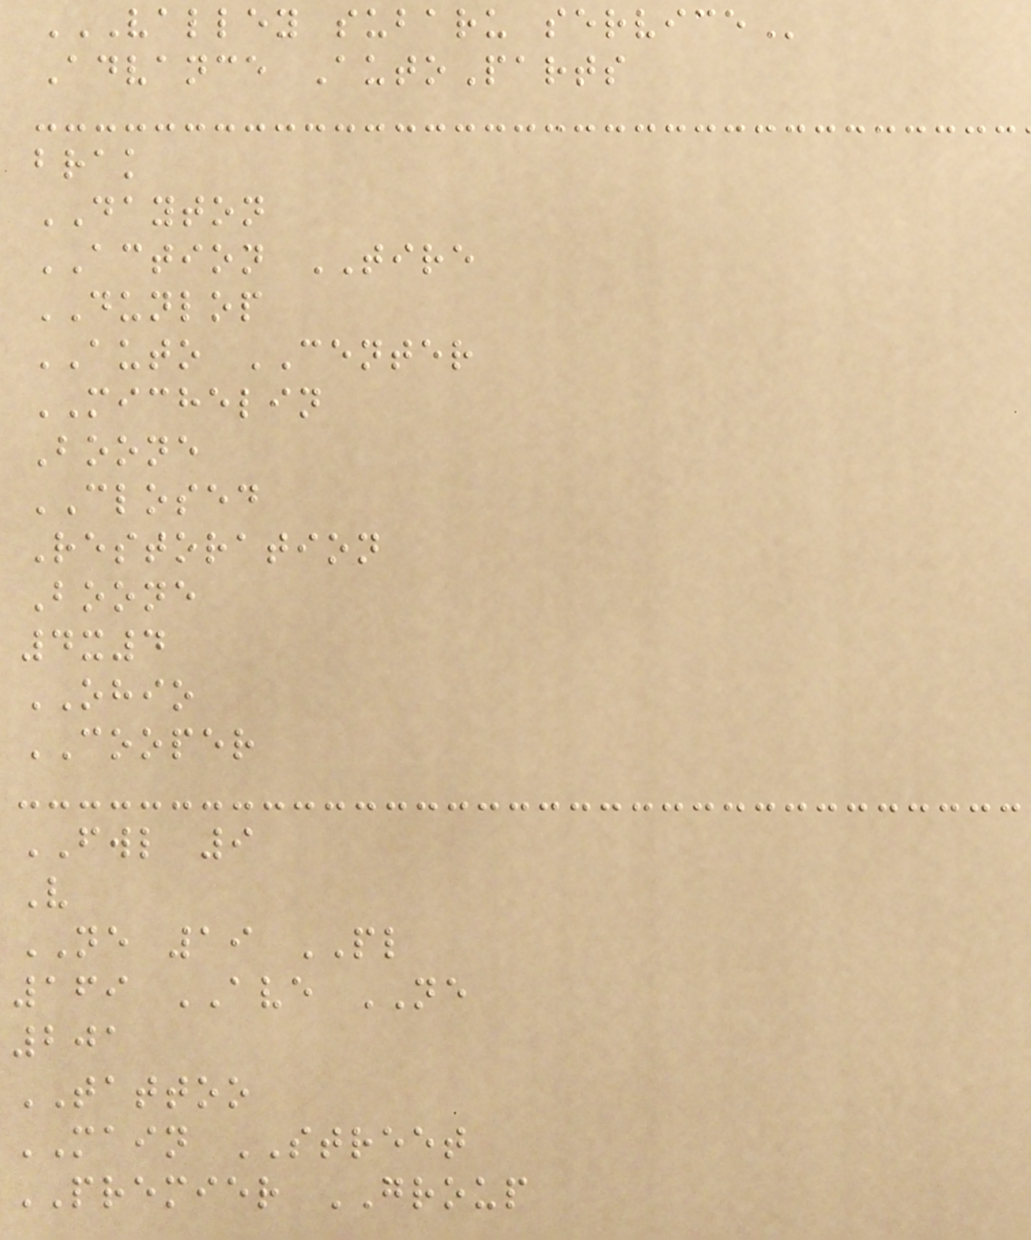VALLEY SUBARU SERVICE
Advance AutoParts
brak
DAYTON
ACTION TIRE
DUNLOP
AUTO CENTER
MICHELIN
Boone
CLOSED
Restoration
Boone
4x4
OHIO
COOPER
FWL 9
V
NE 19 PL
169 AVE NE
201
TATTOO
MAIN STREET
PREMIER GROUP
